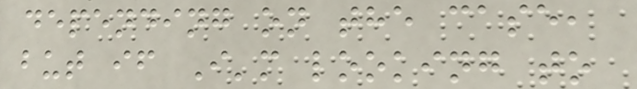depending on the case,
but if I'm looking to
